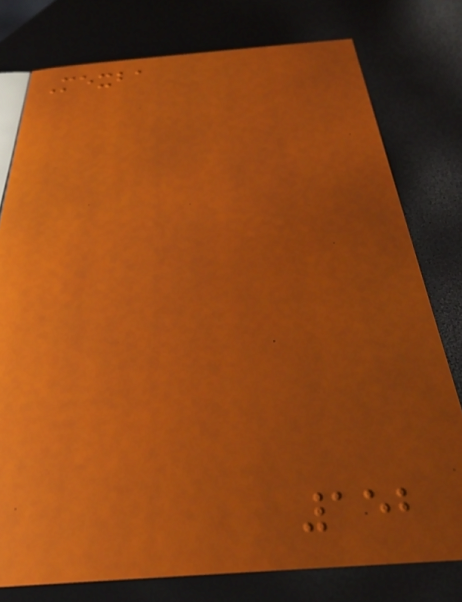Mexba
152
